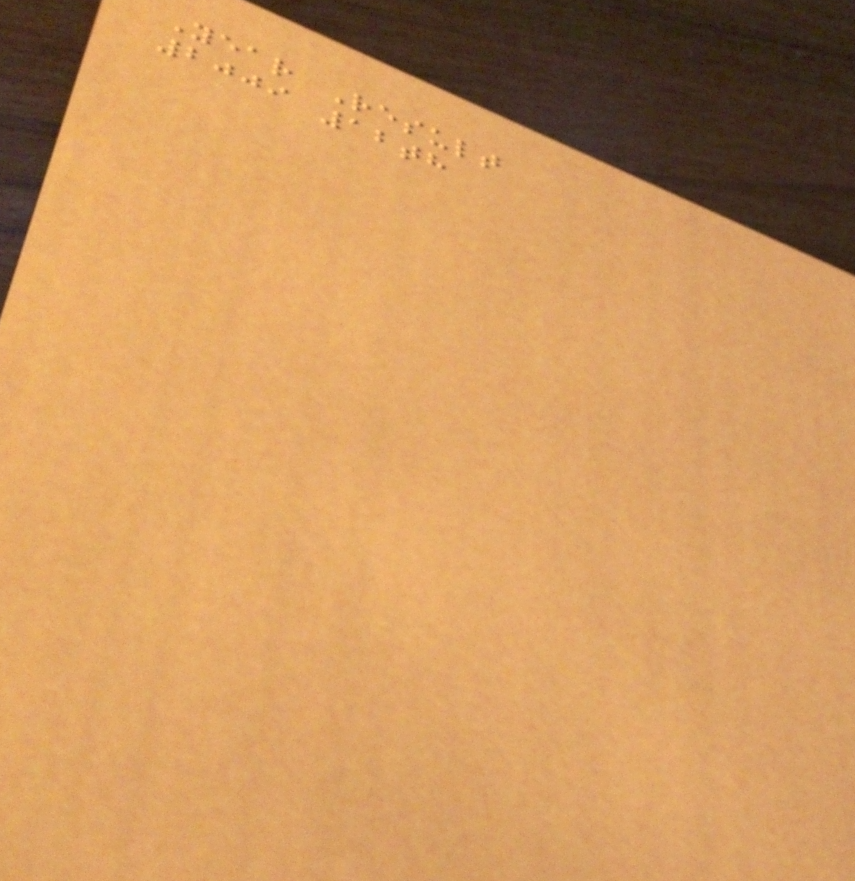Year Result
2009 12th
